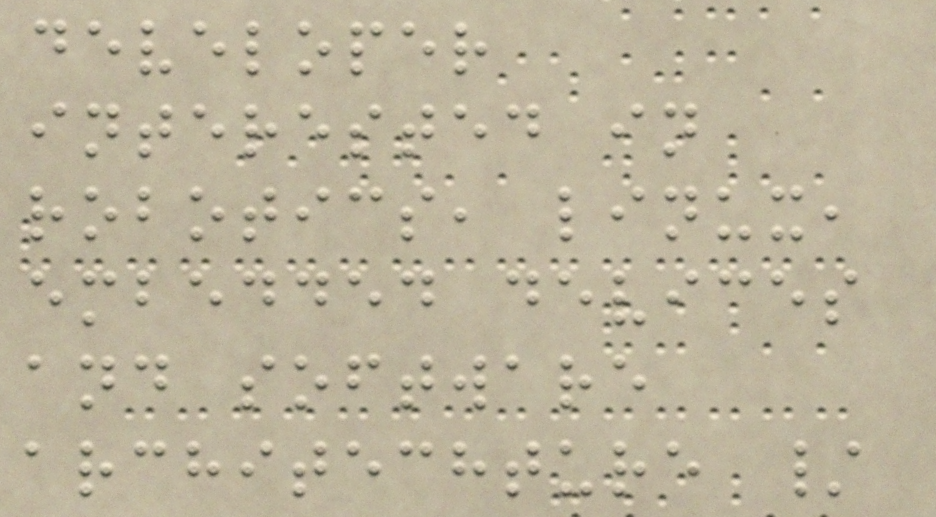developer
interested in
robotics, linux,
embedded devices
and software
architechture /
